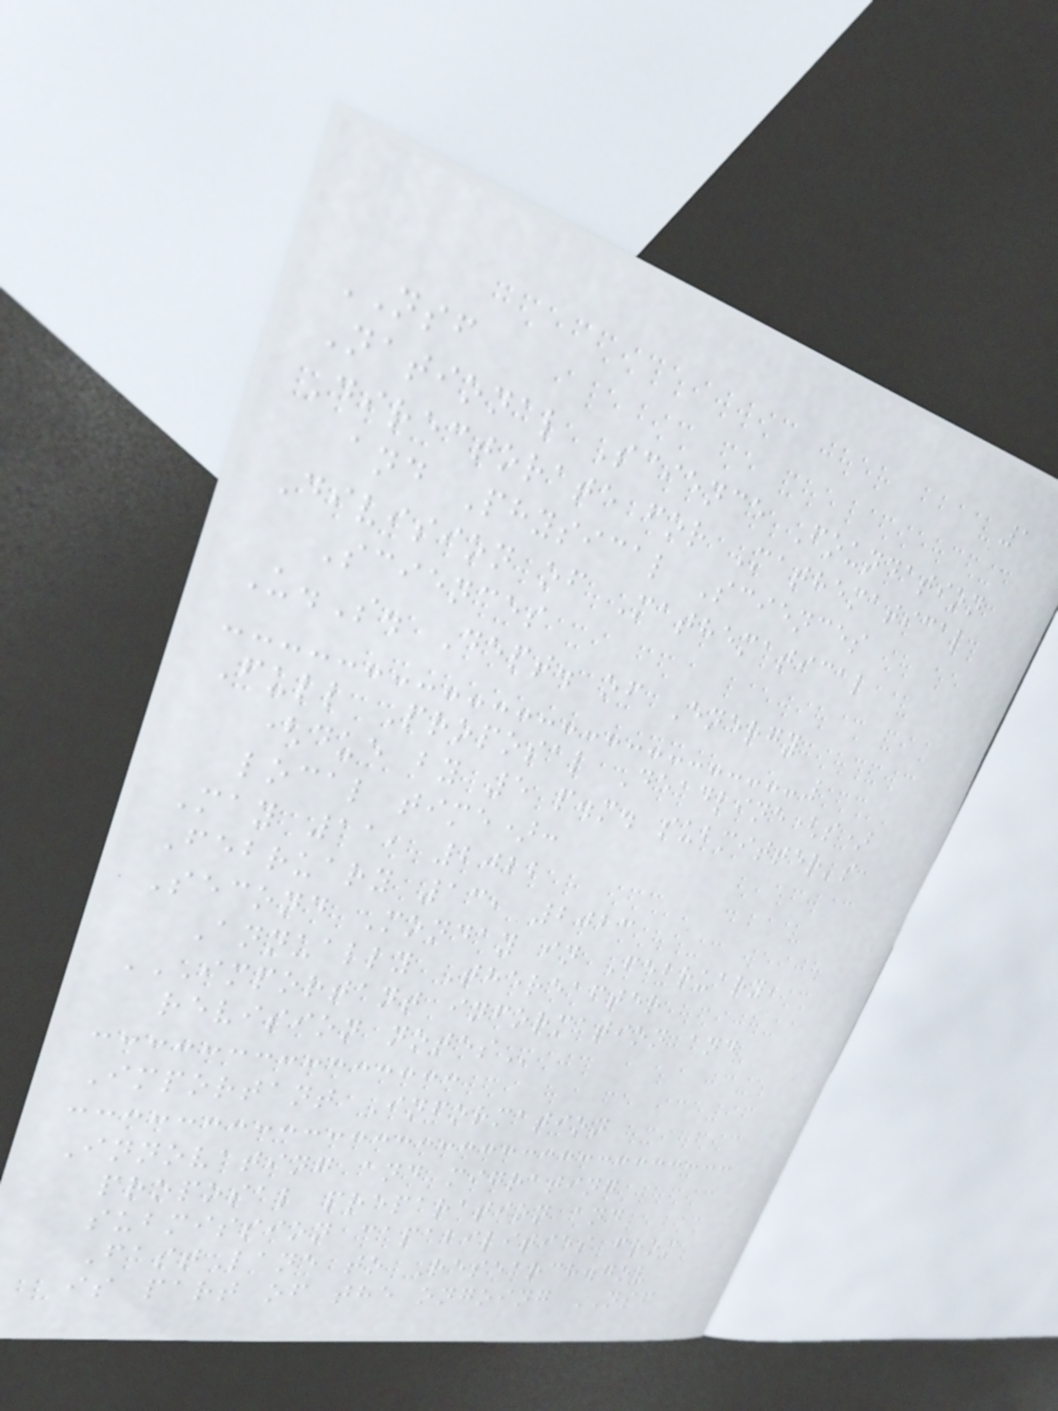1
NSF
National Science Foundation
Directorate for Mathematical
and Physical Sciences
Division of Mathematical
Sciences
U.S. Dept. of Energy
Full Proposal Deadline(s)
(due by 5 p.m. submitter's
local time):
May 11, 2022
February 13, 2023
Second Monday in February,
Annually Thereafter
IMPORTANT INFORMATION AND
REVISION NOTES
Important Information
Innovating and migrating
proposal preparation and
submission capabilities from
FastLane to Research.gov
is part of the ongoing NSF
